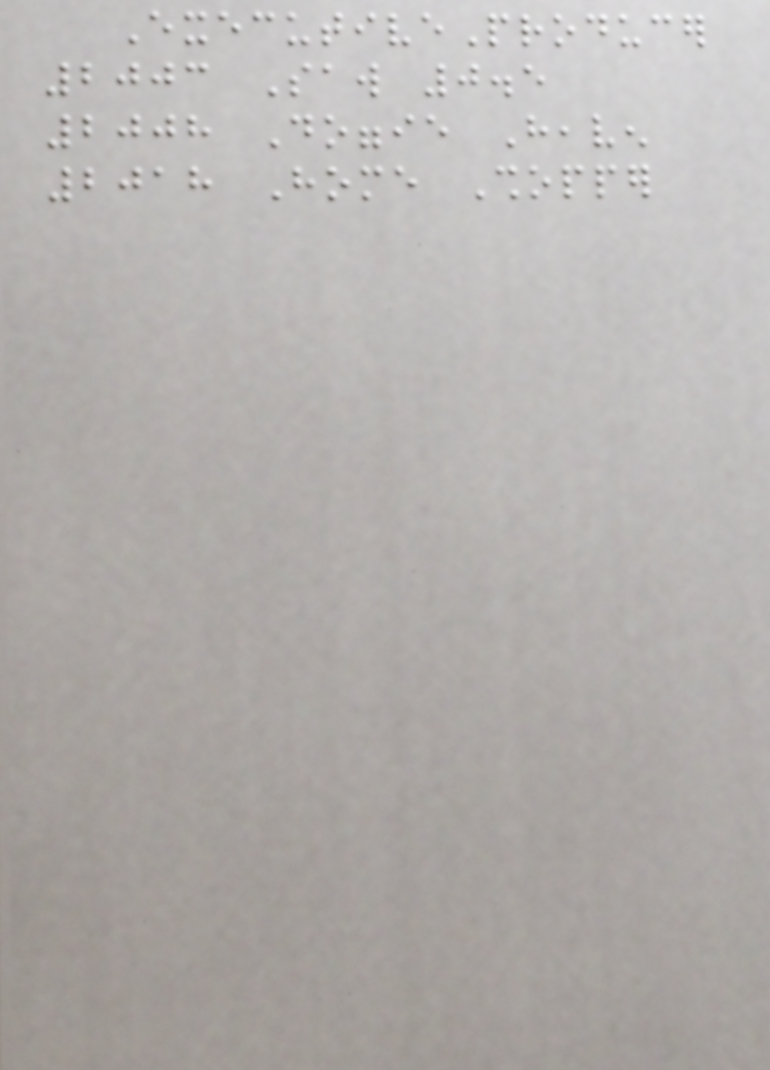ExecutiveProducer
2003 Saw 0.5
2008 Doggie Heaven
2018 Home Shopper
